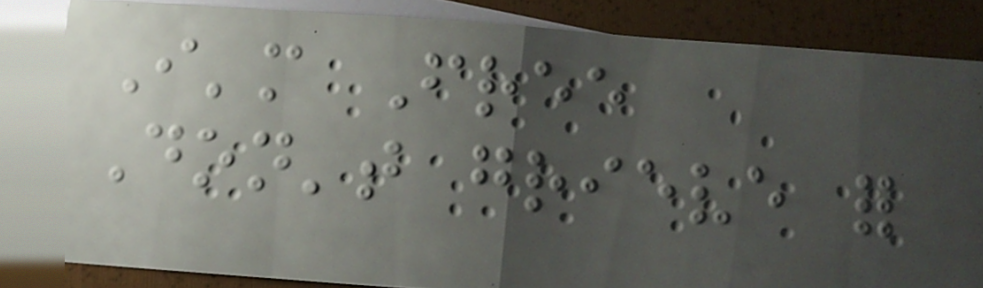I'm Free
Don't grieve for
